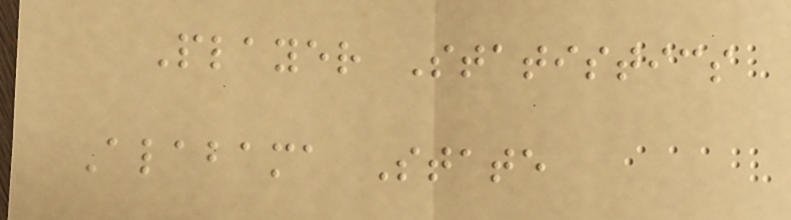Player Statistics
Alabama State
